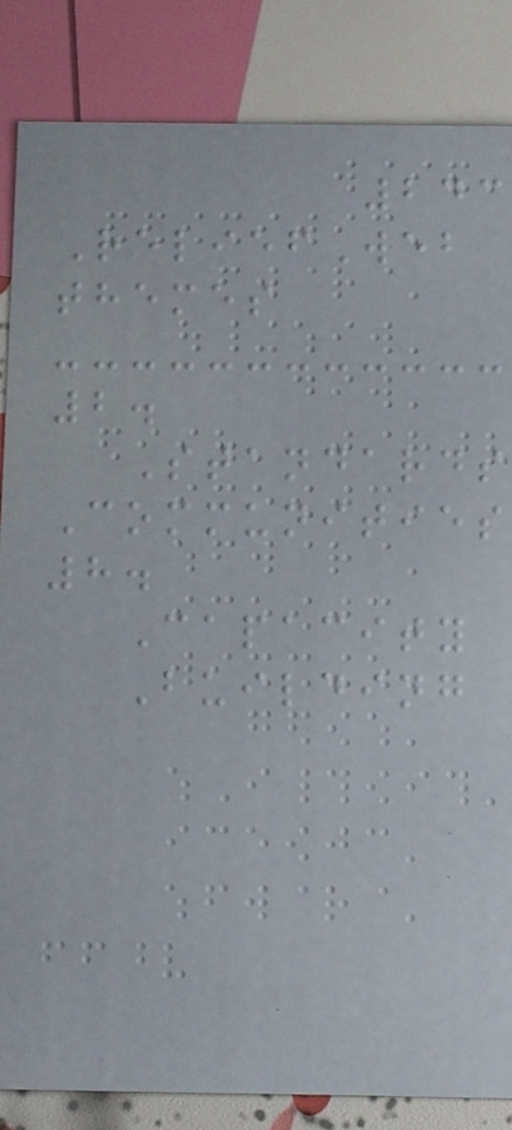243
ReliefWeb
themes
2.
Standards
Communities
8.
Capacity
Building
